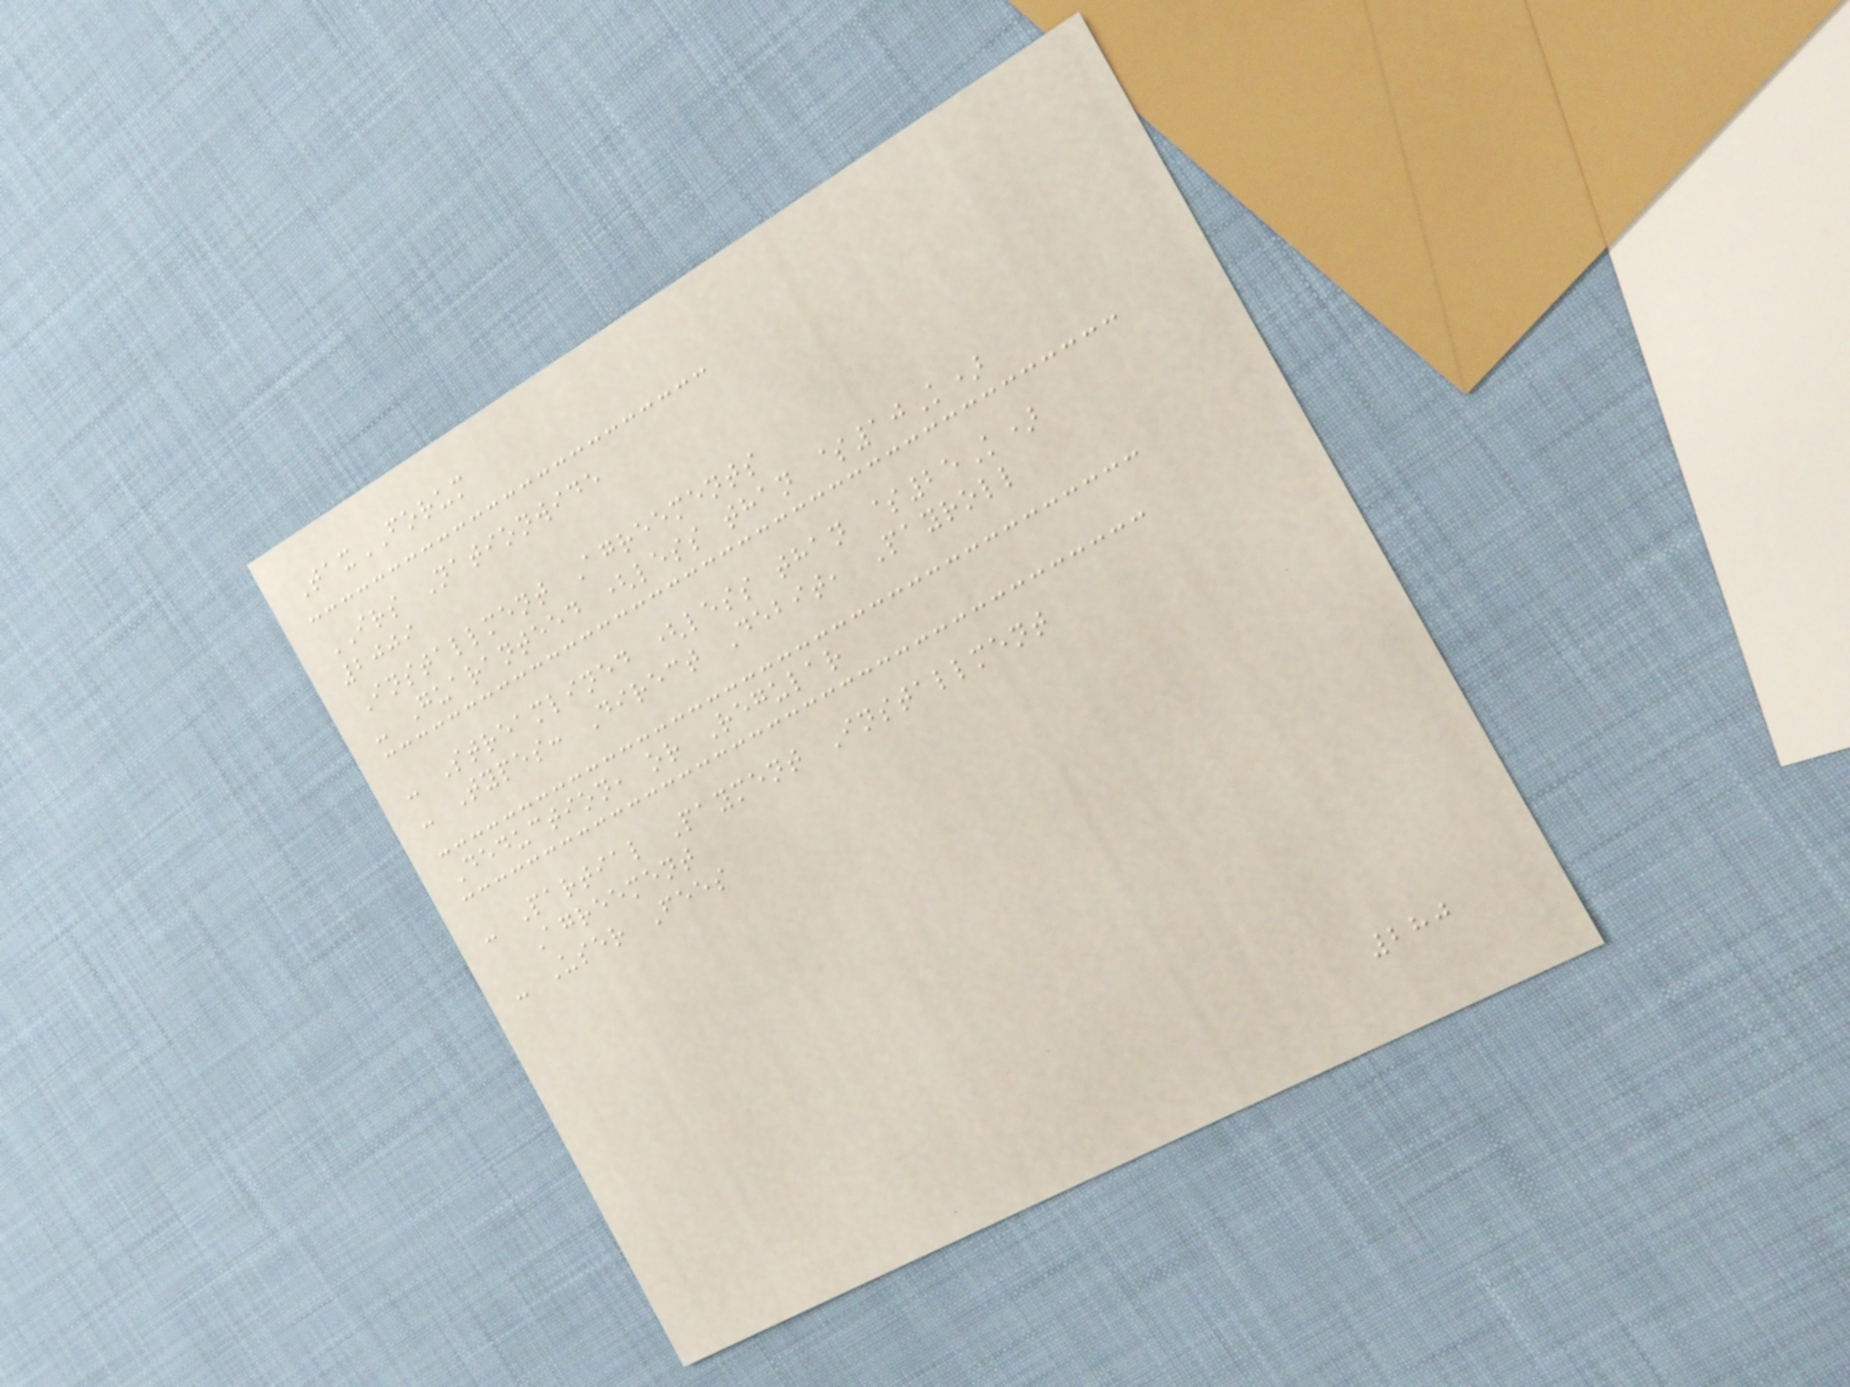TaxFORUM
IRS Nationwide
2009
Installment Agreements
- Guaranteed (less than $10K)
- Streamlined (less than $25K)
- Types: Direct Debit, Payroll
Deduction, or Regular
- Partial Payment Installment
Agreement
- User Fees
280
